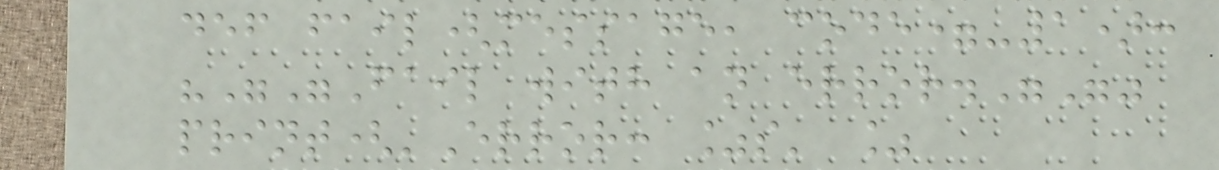def fail(message, code=-1):
"""Fail with an error."""
print('Error: %s' %
